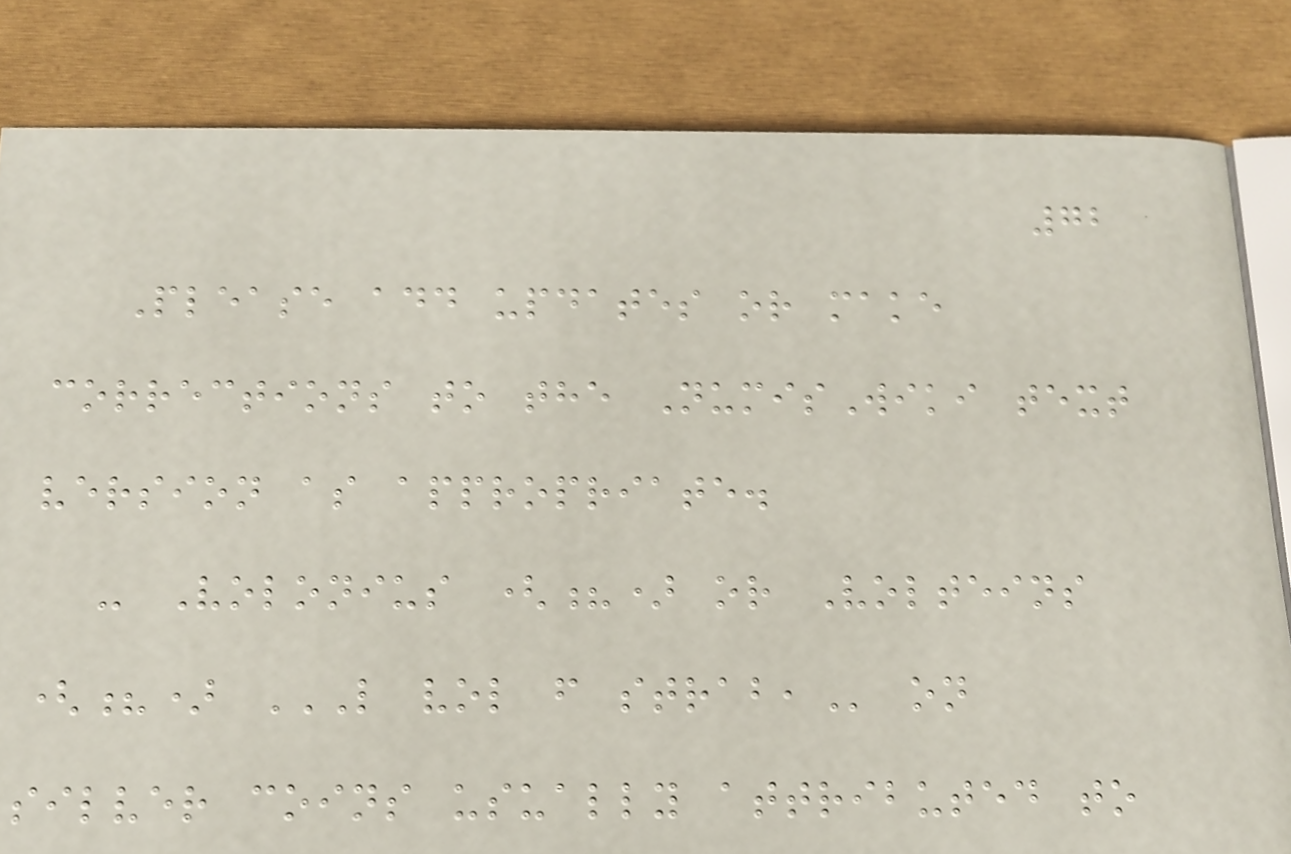72
Please add updates or make
corrections to the NumisWiki text
version as appropriate.
- Volonius (?) or Volteins
(?) L VOL F STRAB, on
silver coins usually attributed to
